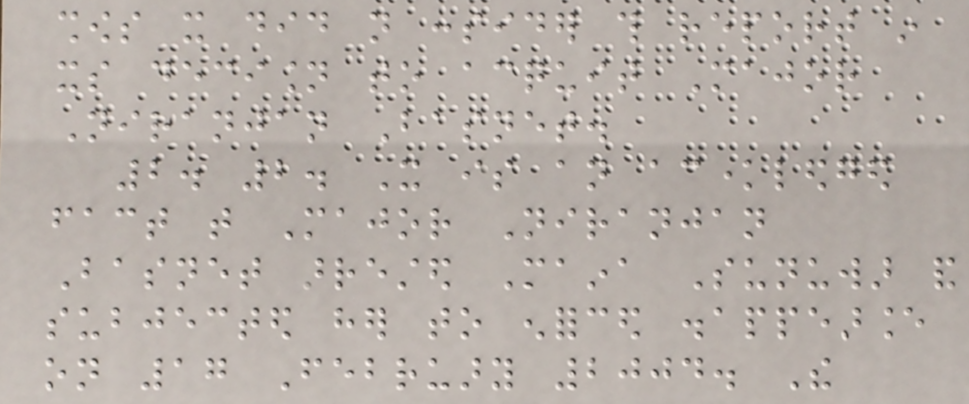shows it did not consider this report in
its decision to acquit Major
Niranjan Basnet.
2. 2. It is an acknowledged
fact that Major Niranjan
Basnet arrested Maina Sunuwar and
subjected her to enforced disappearance
on 17 February 2004. The
